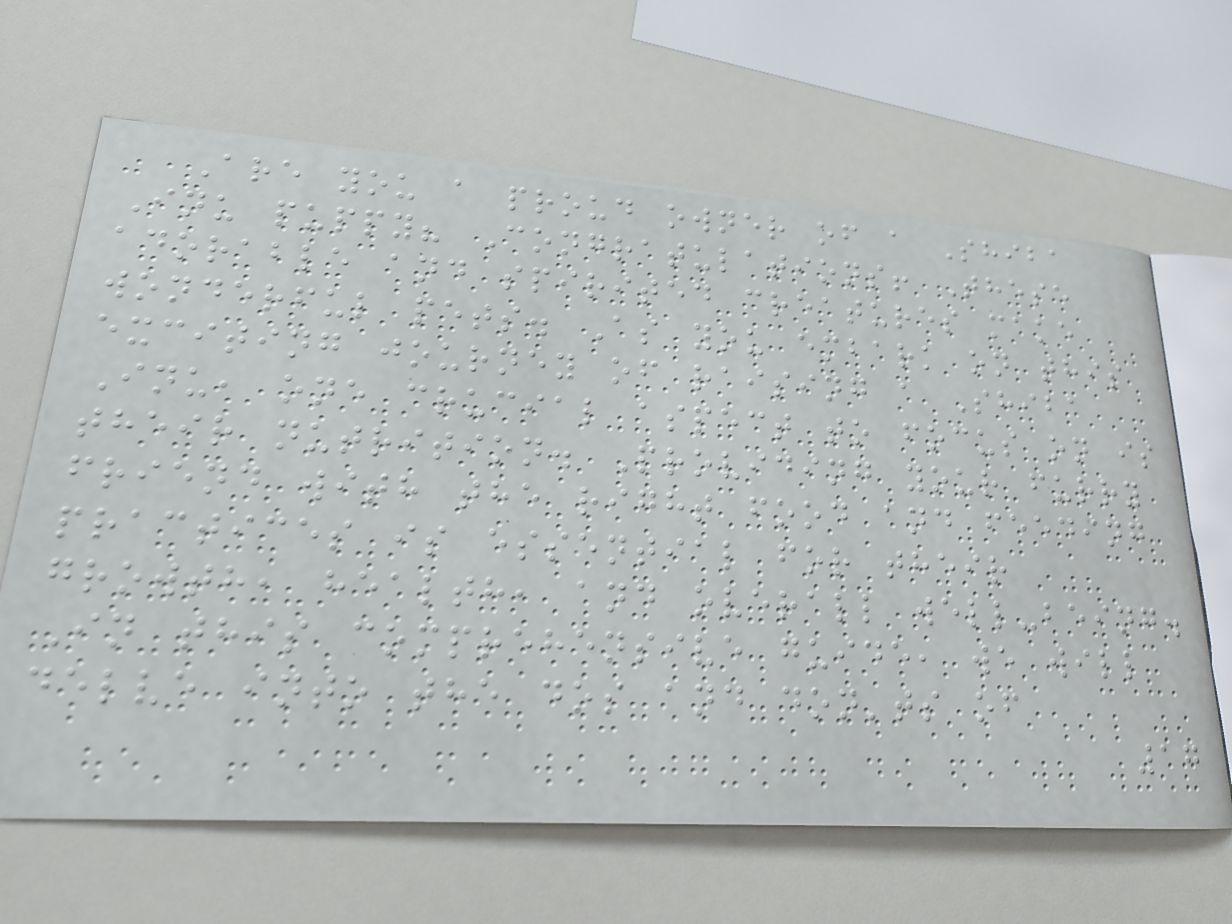Are you a proud owner of a Shiba
Inu puppy? Congratulations! These
adorable and spirited creatures make
wonderful pets. As you embark on this
exciting journey of raising a Shiba
Inu, one crucial aspect to focus on is
their nutrition. Providing your furry
friend with the right food and feeding
practices is essential for their
growth, health, and overall well-being.
In this comprehensive guide, we will
delve into the dos and don'ts of
17
